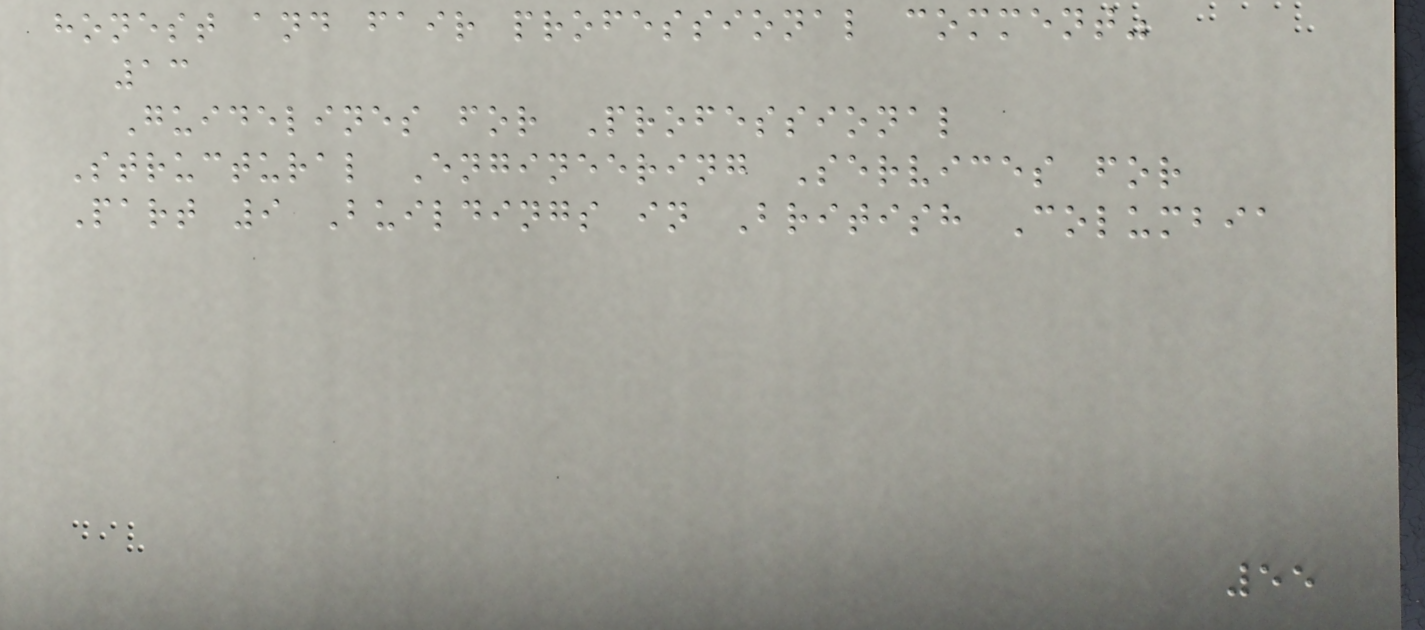honest and fair professional comment"
13
Guidelines for Professional
Structural Engineering Services for
Part 9 Buildings in British Columbia
55
